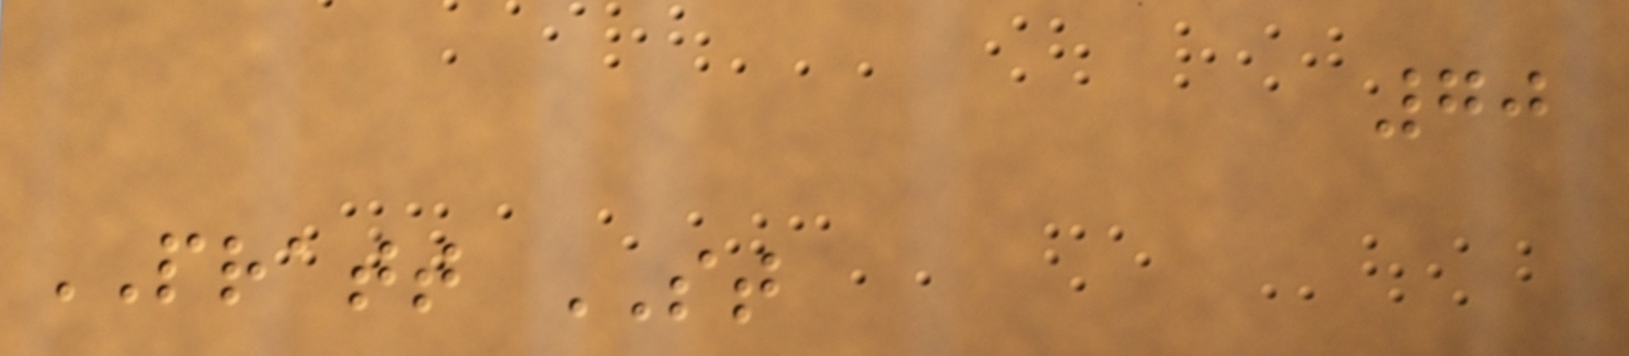70
PRATT ST
